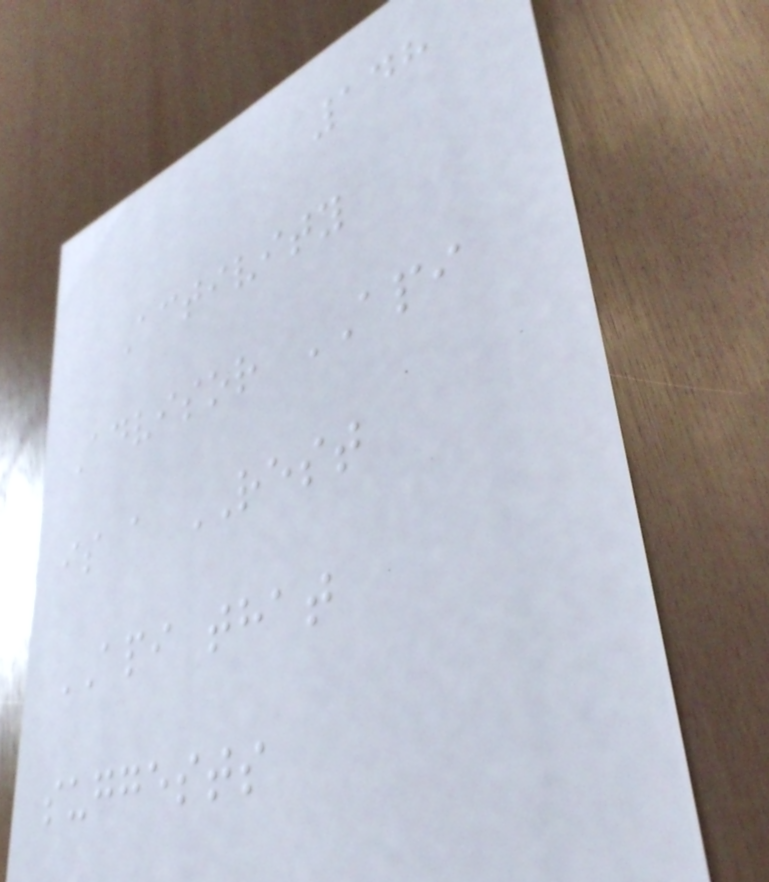148
Activity
Advisor API
is a REST
API that
suggests
